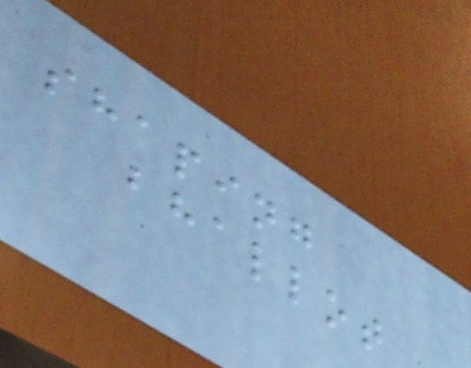shaping
bhallot
